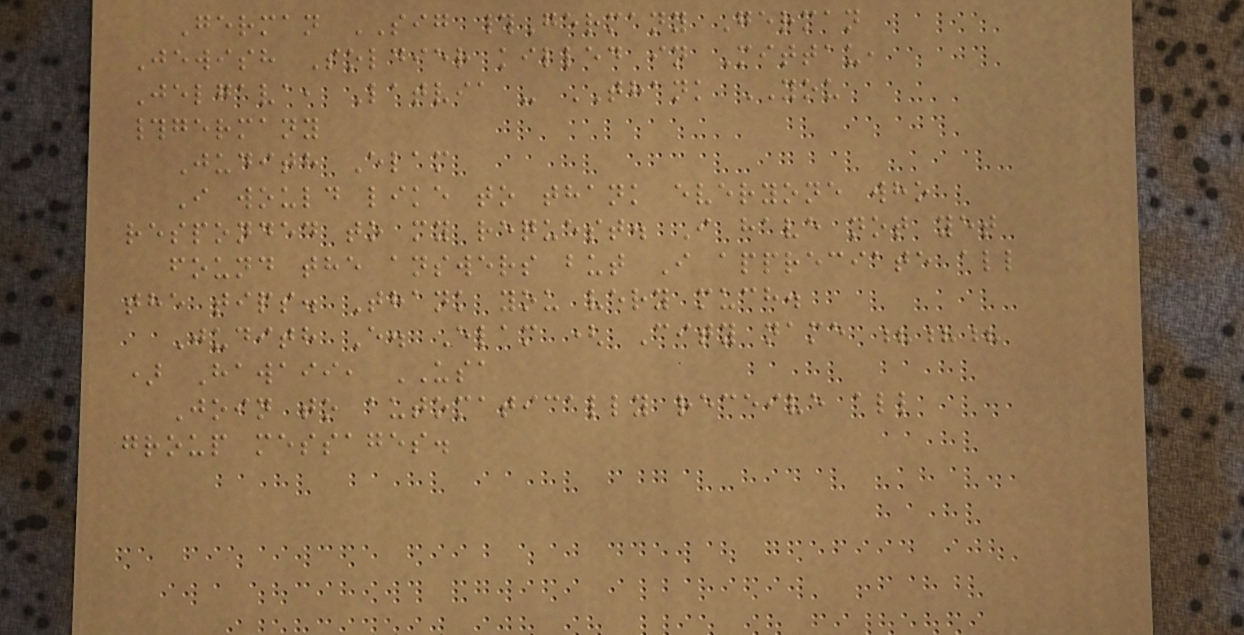German SIG #Germany German
Jewish Soldier killed in Mittau,
Jelgava, Latvia - THANK YOU
#germany
Judith Elam
I would like to thank everyone who
responded to my request. I have not yet
found the answers but I appreciate all
the tips. Thank you very much.
Judith E. Elam ( City name ???
) Hawaii, USA
Join to automatically receive all
group messages.
